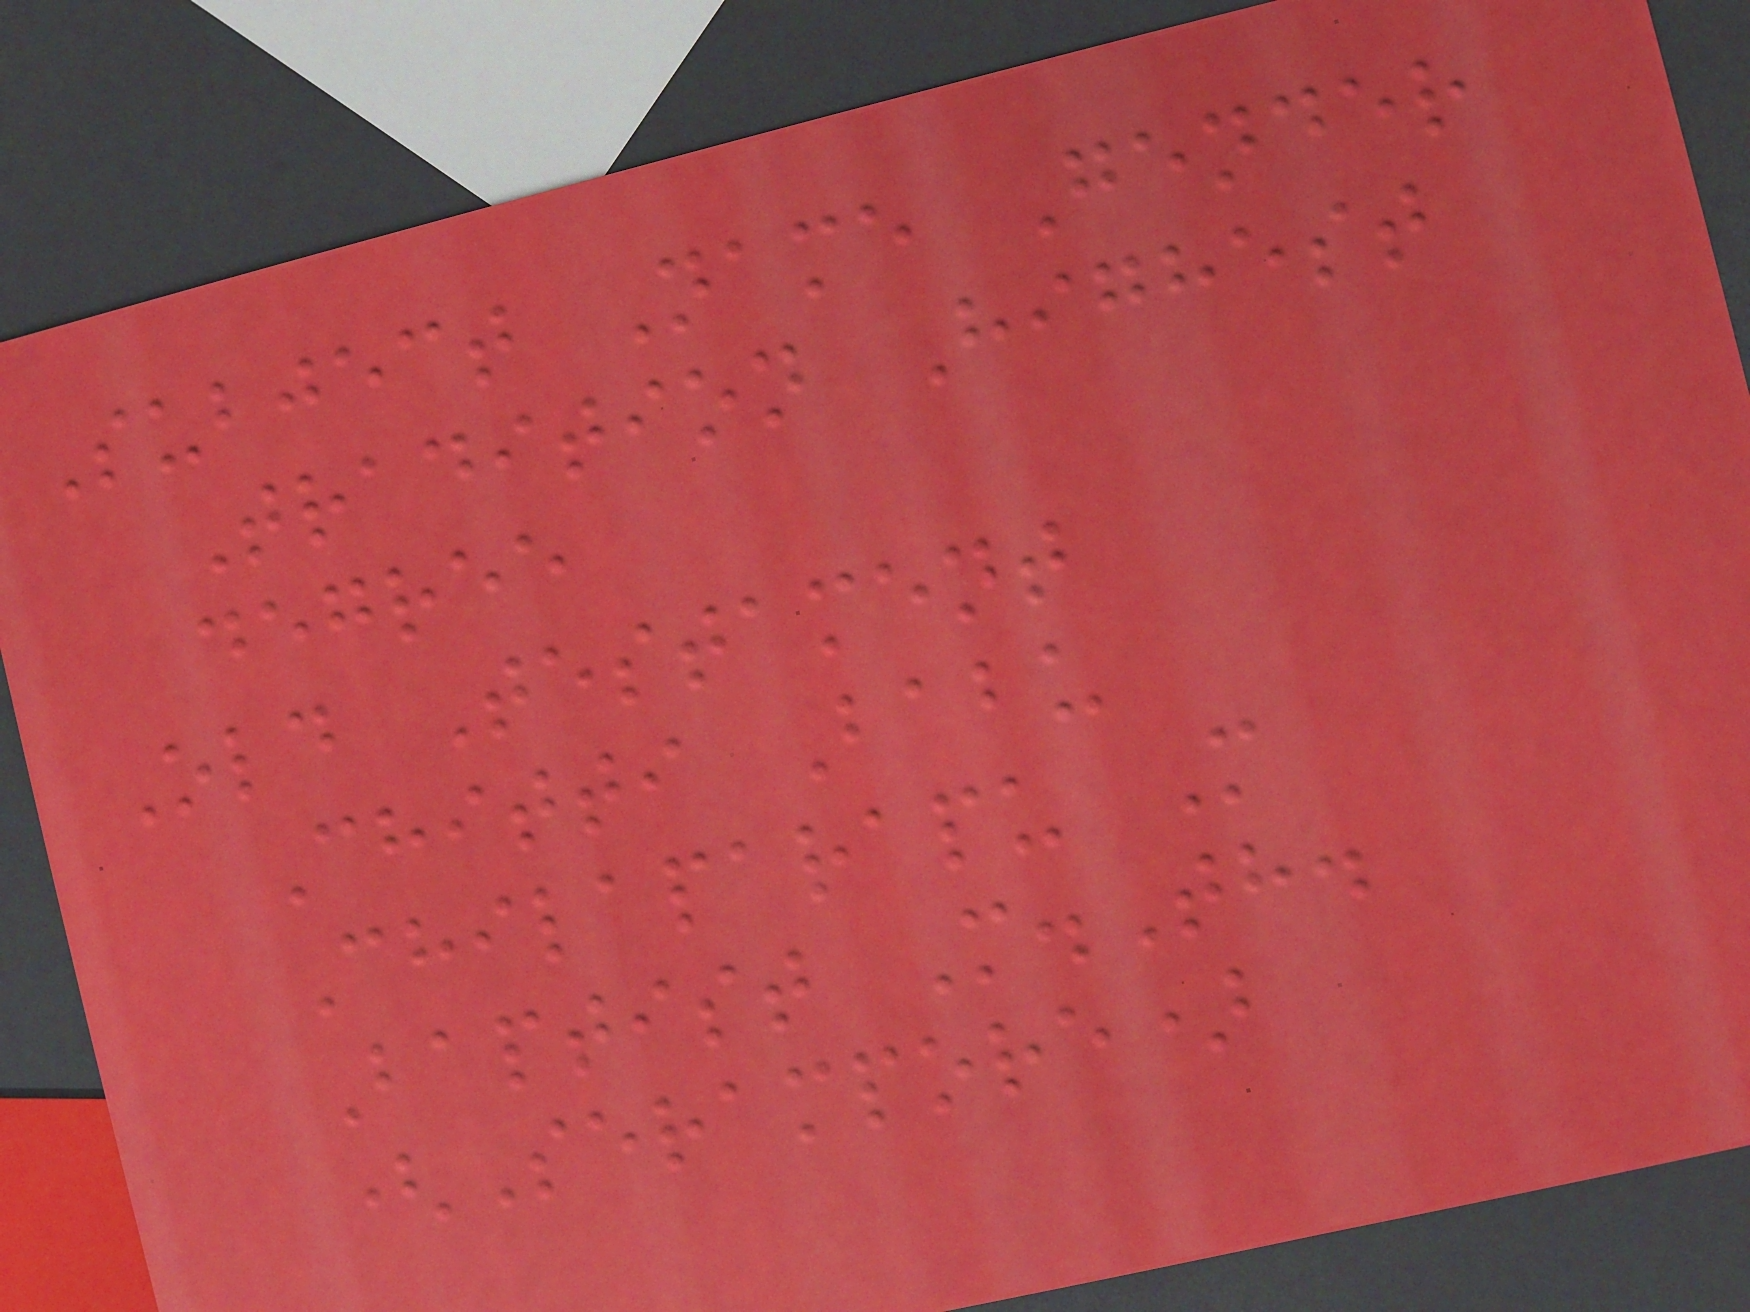Subject Name Gender
Tradition Highest
degree
Old Testament
Chitti Babu
Chilaparapu M
Baptist M.Th.
(Serampore)
